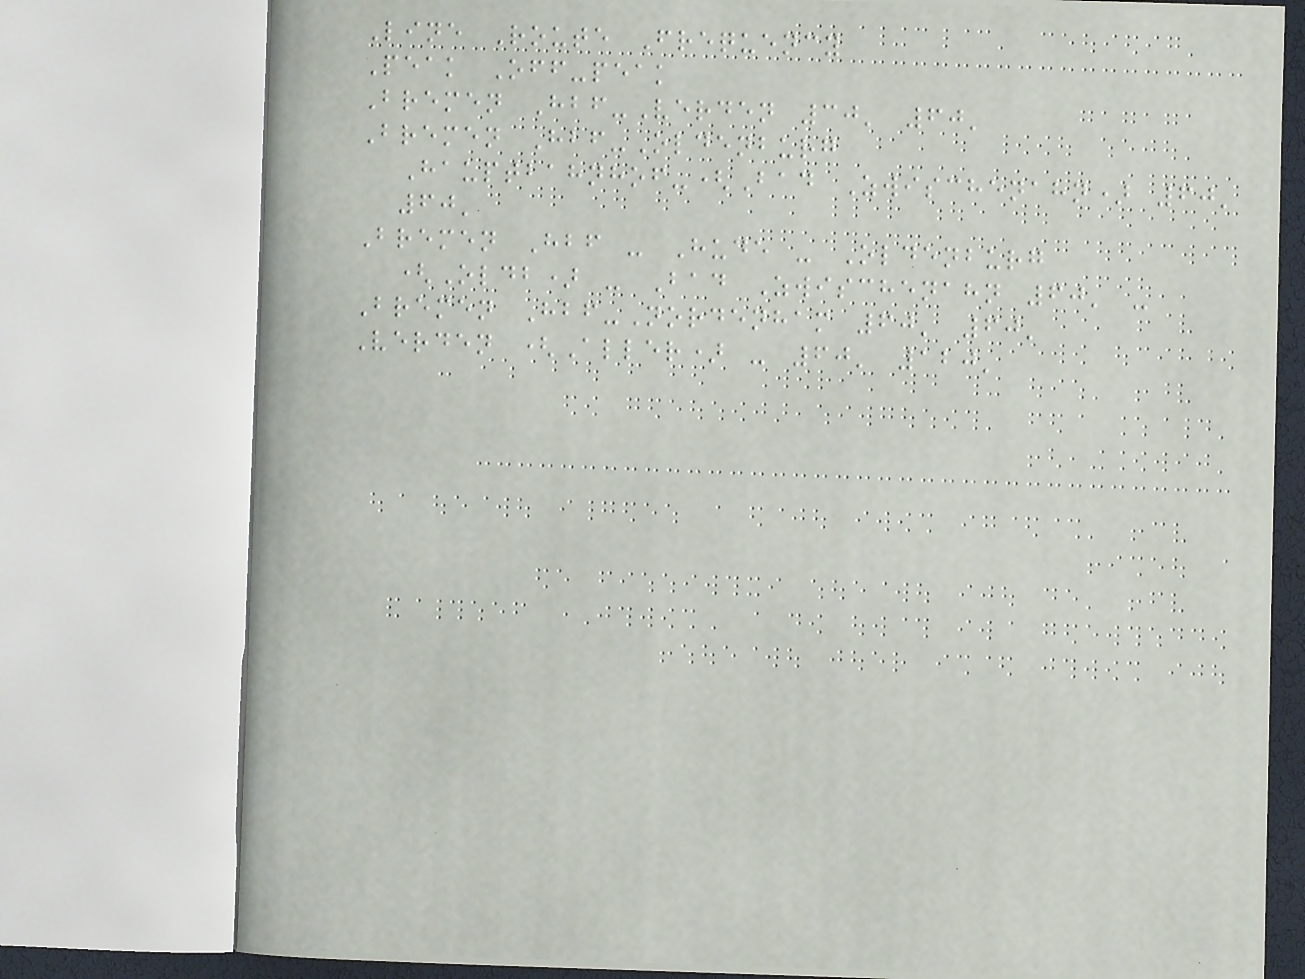Line Route Frequency
Peak Off-peak
Bremen Hbf-Verden 30' 60'
Bremen Hbf-Oldenburg
Hauptbahnhof-(Bad Zwischenahn) 60'
60'
Bremen Hbf - Hude - Oldenburg
(Oldb) - Bad Zwischenahn 60' -
Bremen Hbf-Nordenham 60' 60'
Verden (Aller) - 60' 120'
